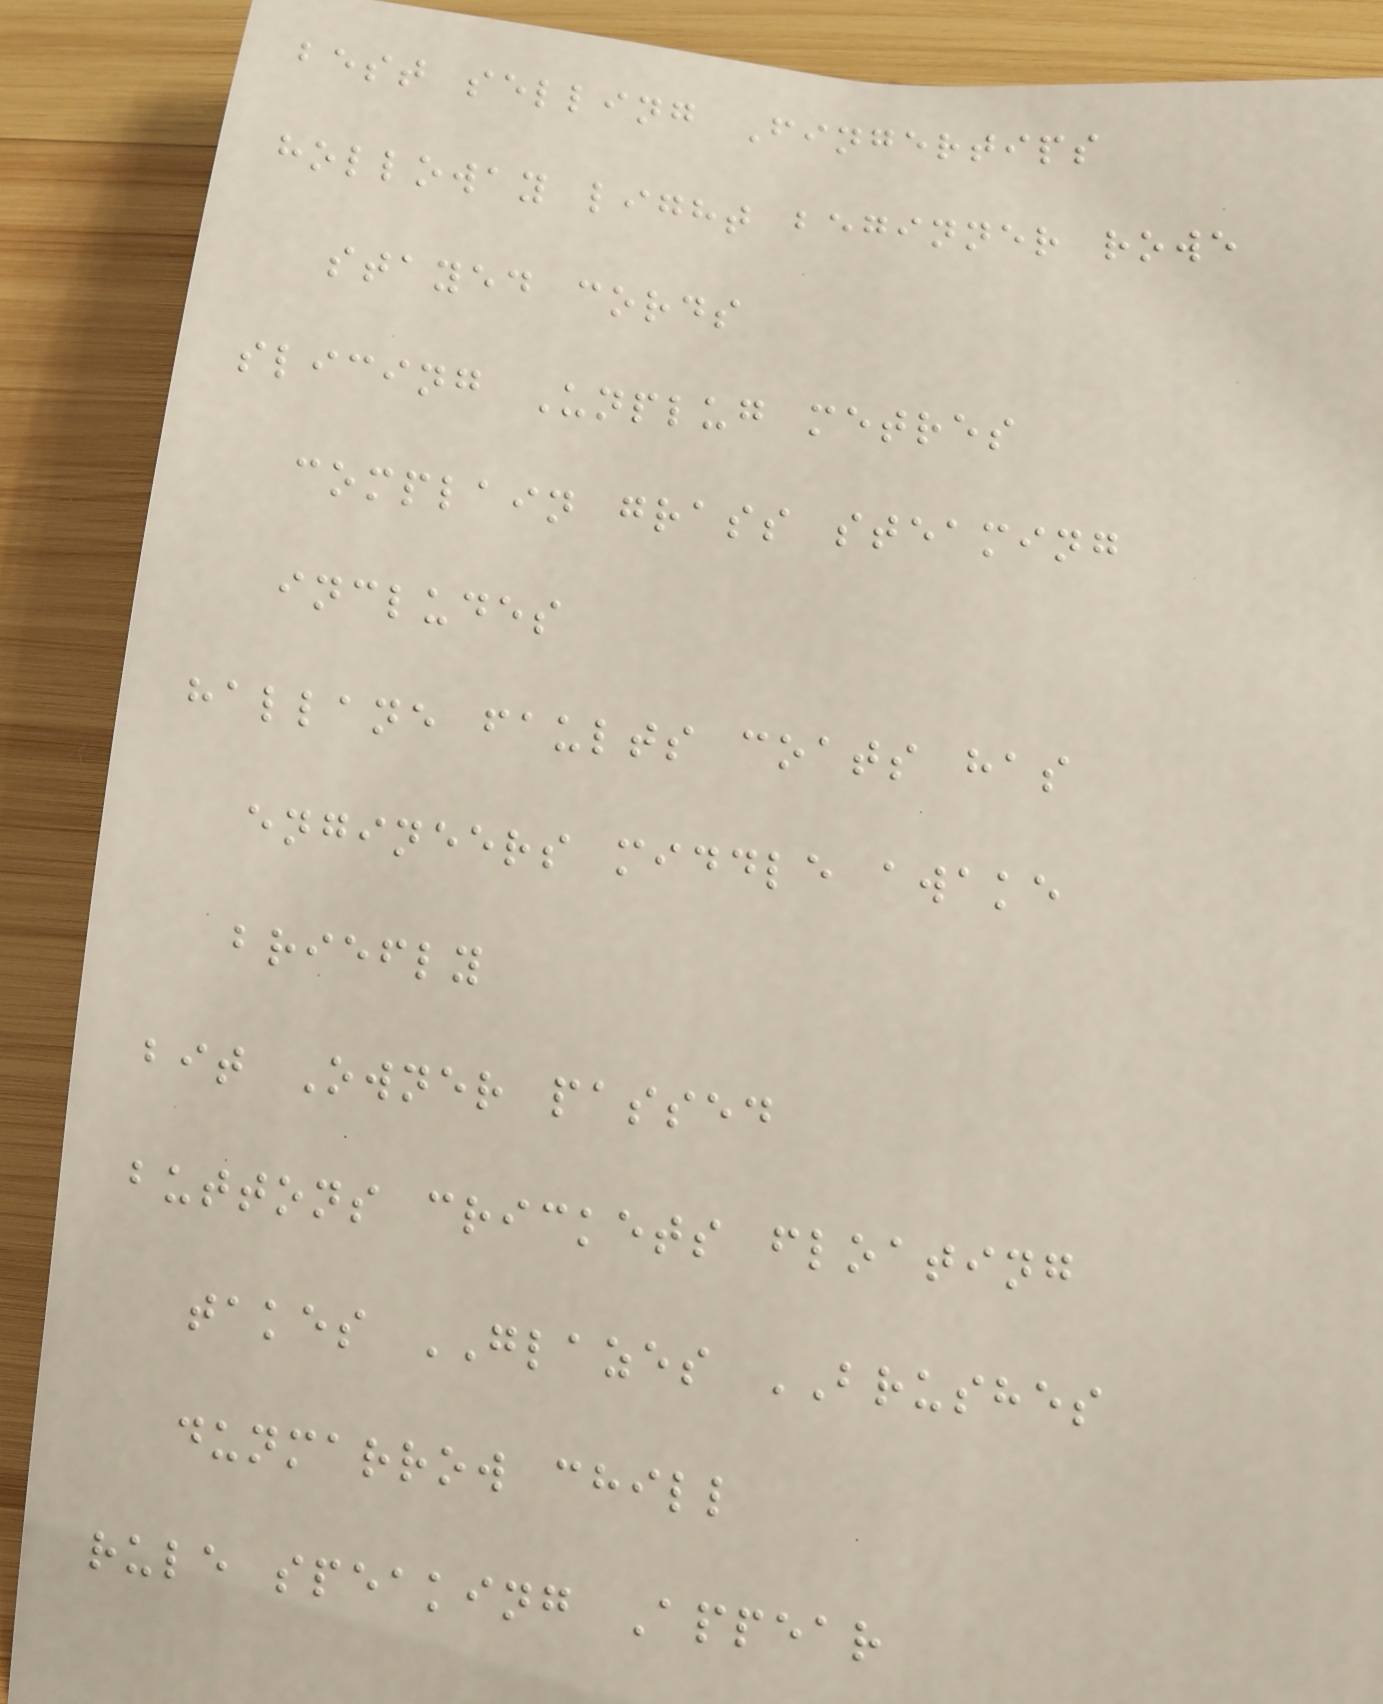best selling Fingertips
holloway light beginner rowe
stayed cords
slicing Unplug metres
complain grass steaming
includes
hallane faults coats has
engineers middle awake
briefly
bit Owner passed
buttons crickets floating
takes GLAZES BRUSHES
dunmarrow chill
rule speaking Appear
